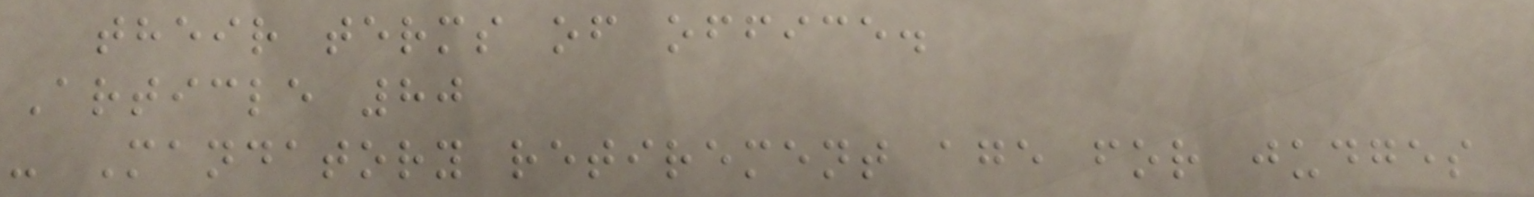their terms of office.
Article 80
- Mandatory retirement age for judges
